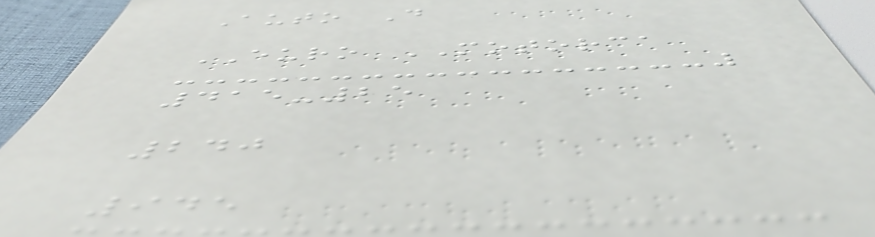Auto D
EURO MOTORCA
415-25
240
945
